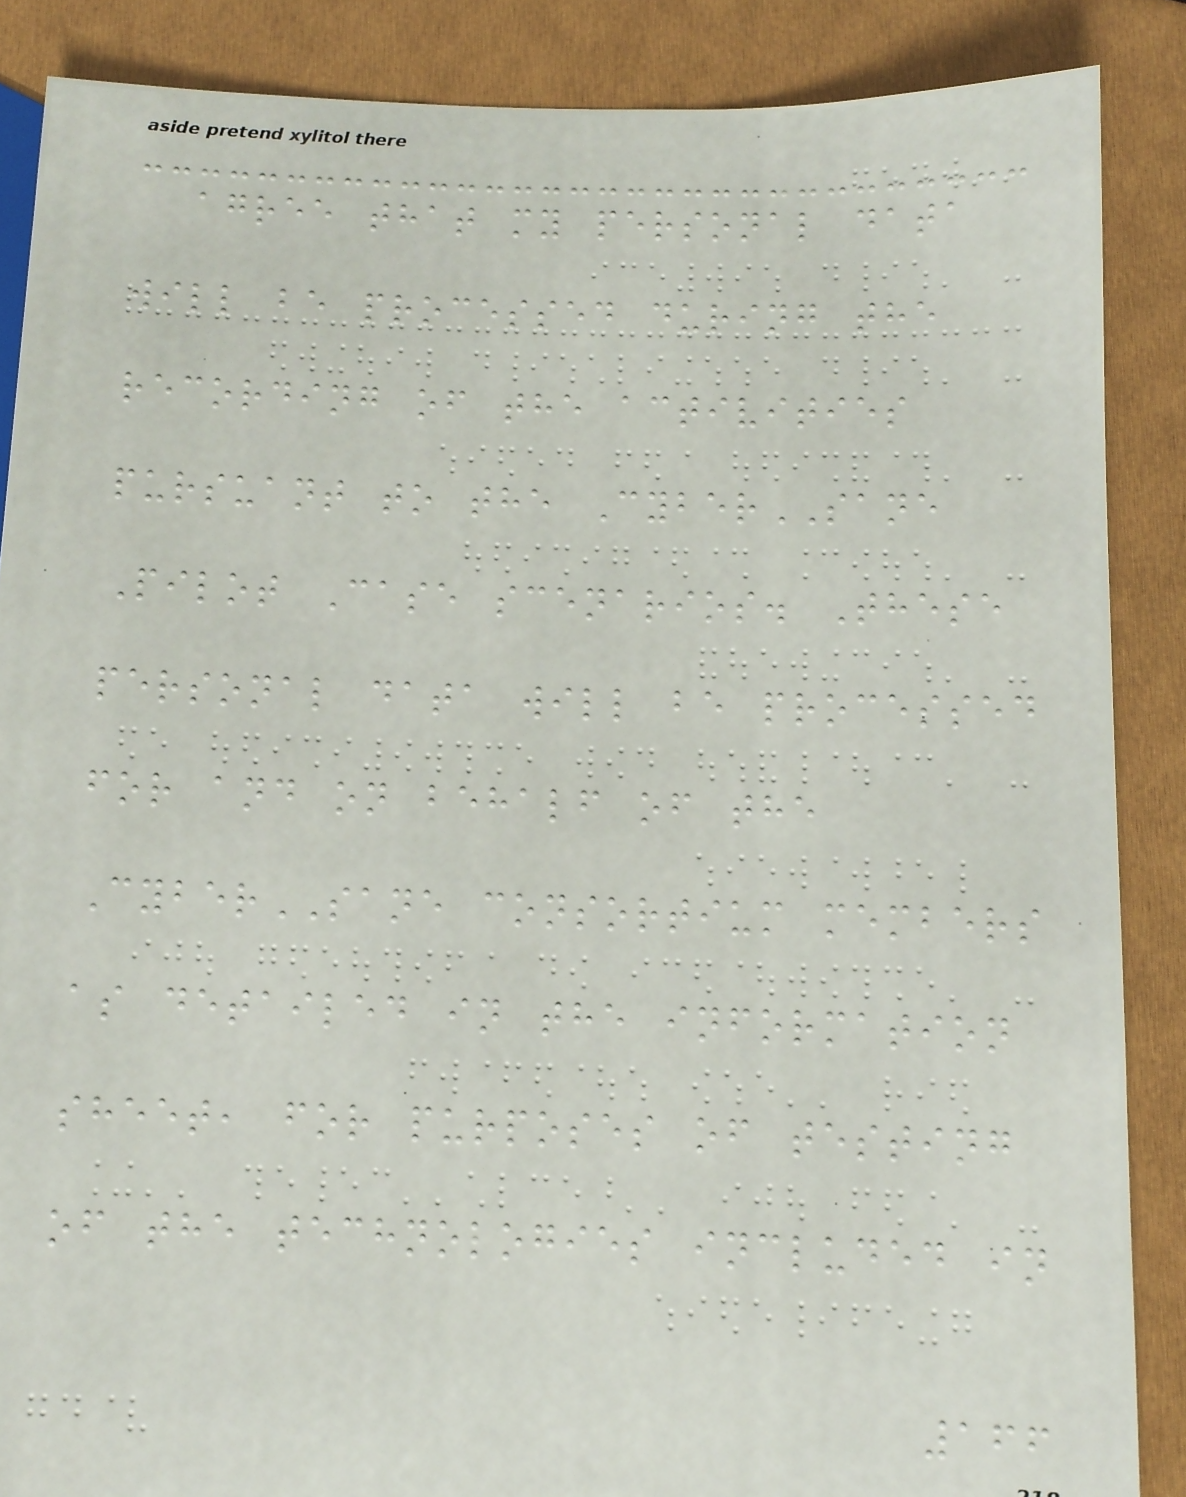agree that my personal data
will be processed during the
recording of the activities
pursuant to the CyberSANE
Pilot Case scenarios. These
personal data will be processed
for and on behalf of the
CyberSANE consortium members
as detailed in the information
sheet, for purposes of testing
of the technologies included in
166
